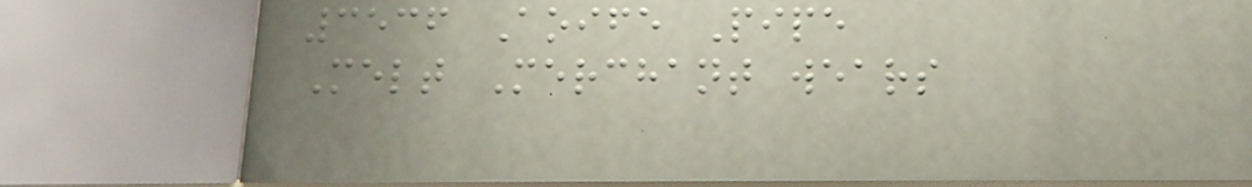3536 Aoife Pipe
Melt Merchant wears
